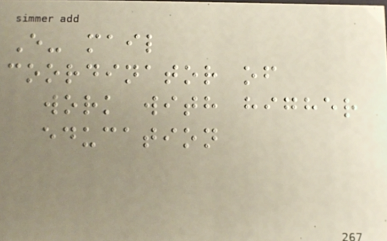E- mail
coordinator of
work with higher
education
